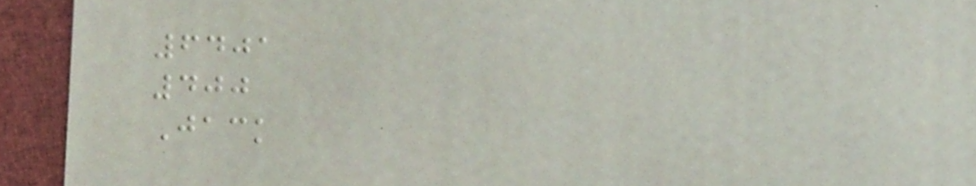6401
400
Jack
